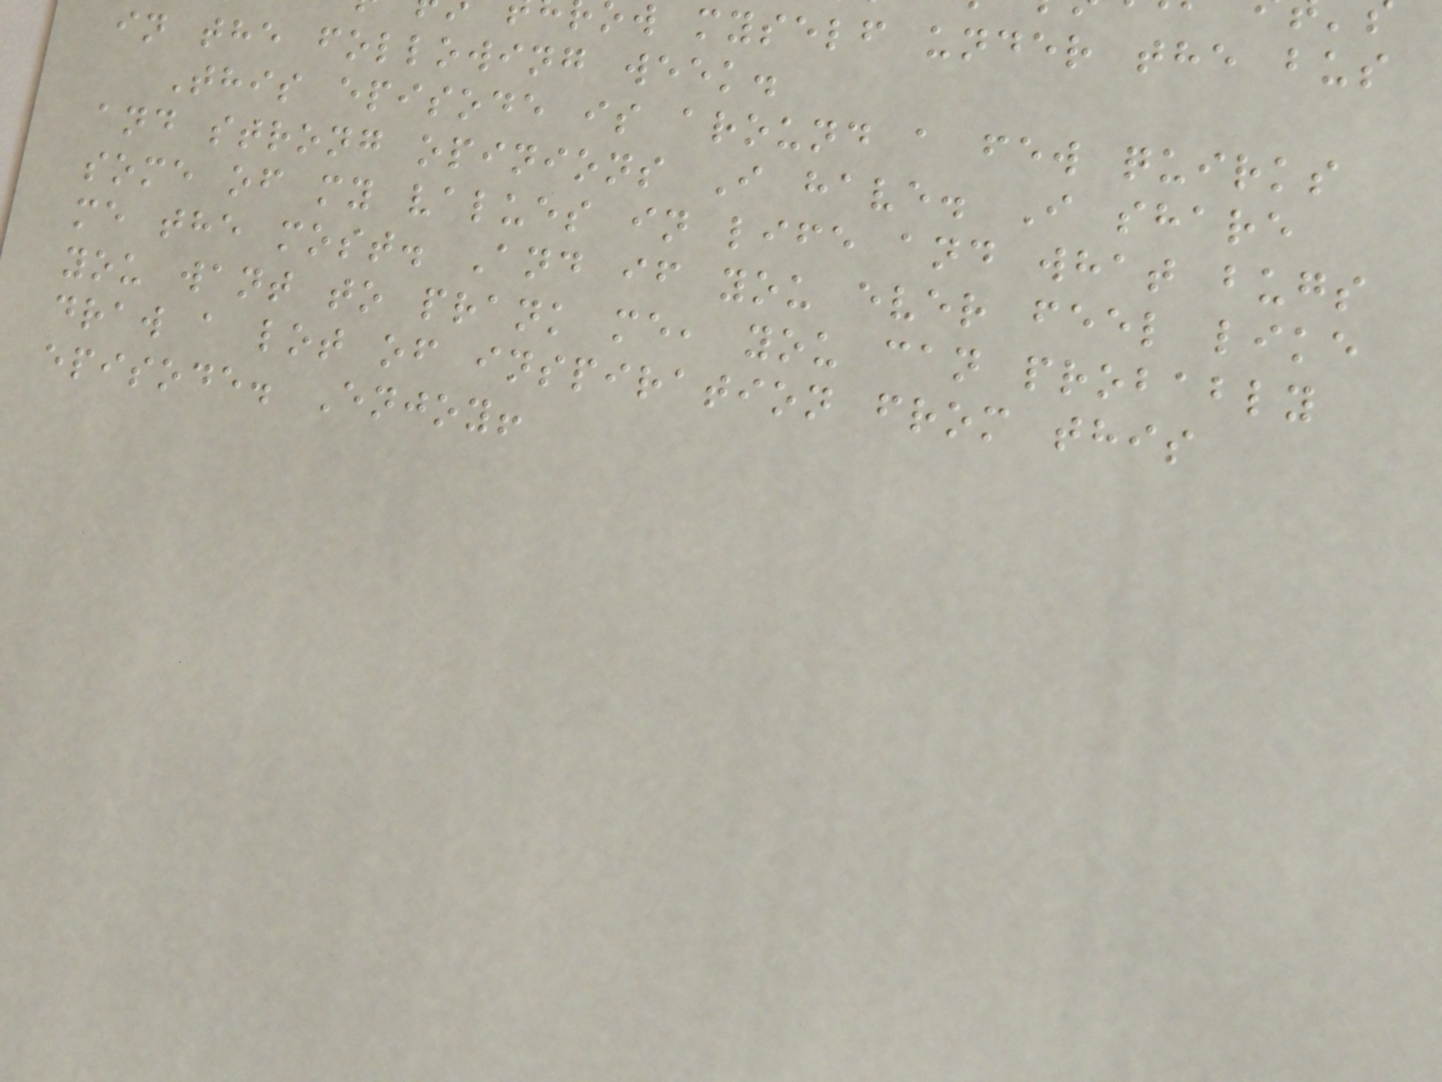w myself under the bus
in the following week.
This episode is around a few quirks
and strong opinions I have. I share
some of my values in life and what bugs
me the most. And if you ever feel like
you want to prank me, you can probably
draw a lot of inspiration from this
episode. Enjoy!
